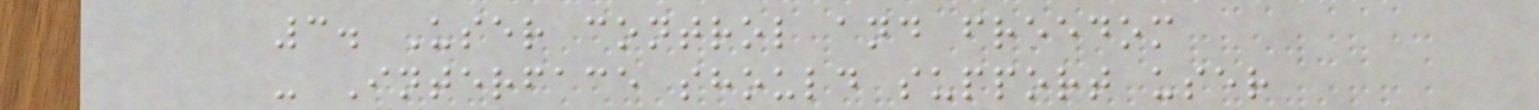3. User control and freedom
- Interface should support user
